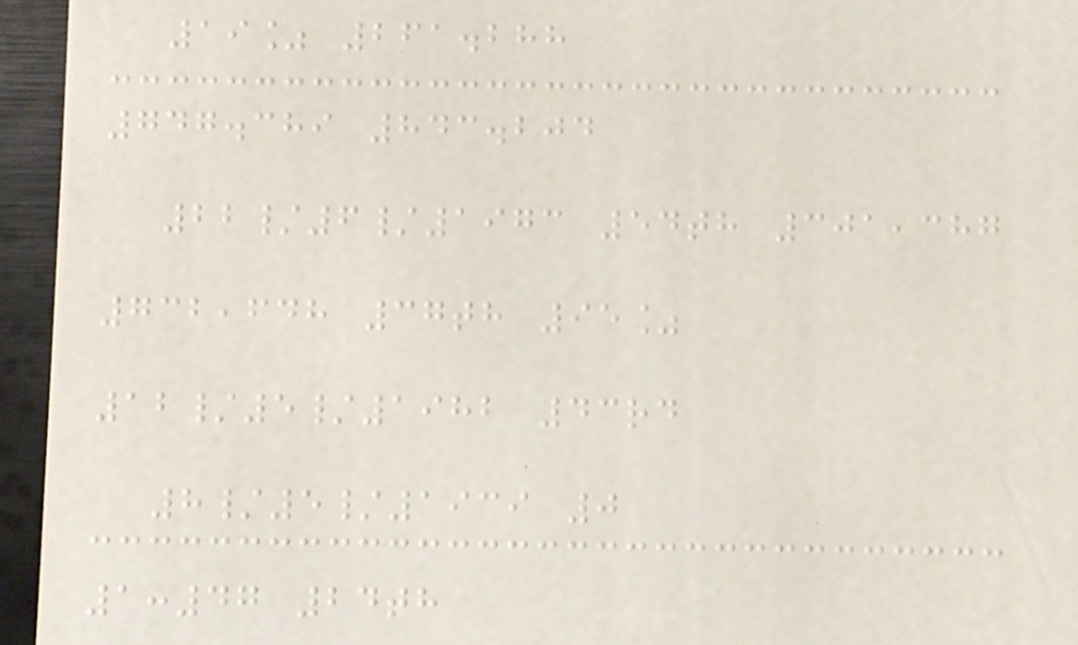19% 261.288
747.389 843.204
22/6/1973 54th 301,387
732,648 37th 95%
12/5/1982 43rd
8/5/1939 0
1:47 24th
